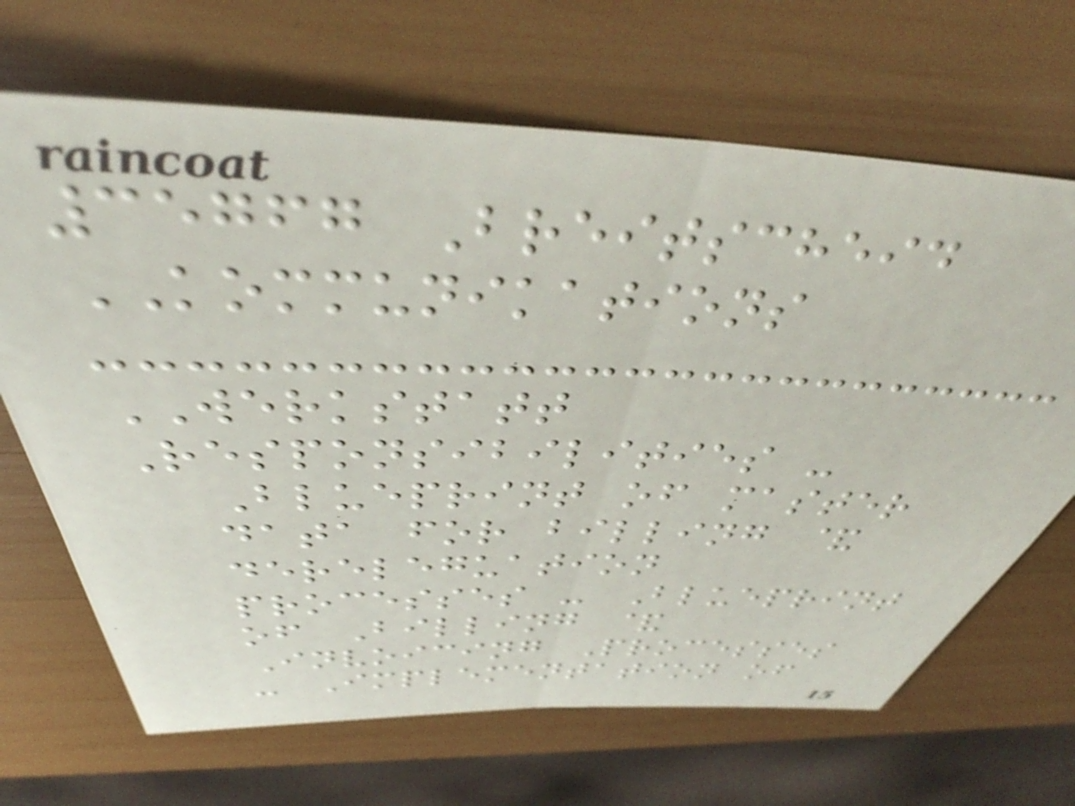35767 Breitscheid
KOMMUNIKATIONS
WERKSTATT
Responsibilities -
Blueprint of master
data for billing &
dereleguation
processes - Blueprint
of Billing &
Invoicing Processes
- Implementation of
